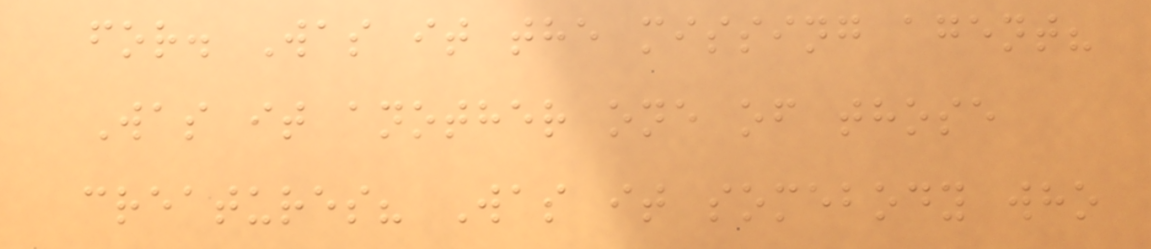for. Was it the missing agent?
Was it another one of those
creatures? Was it somebody who
